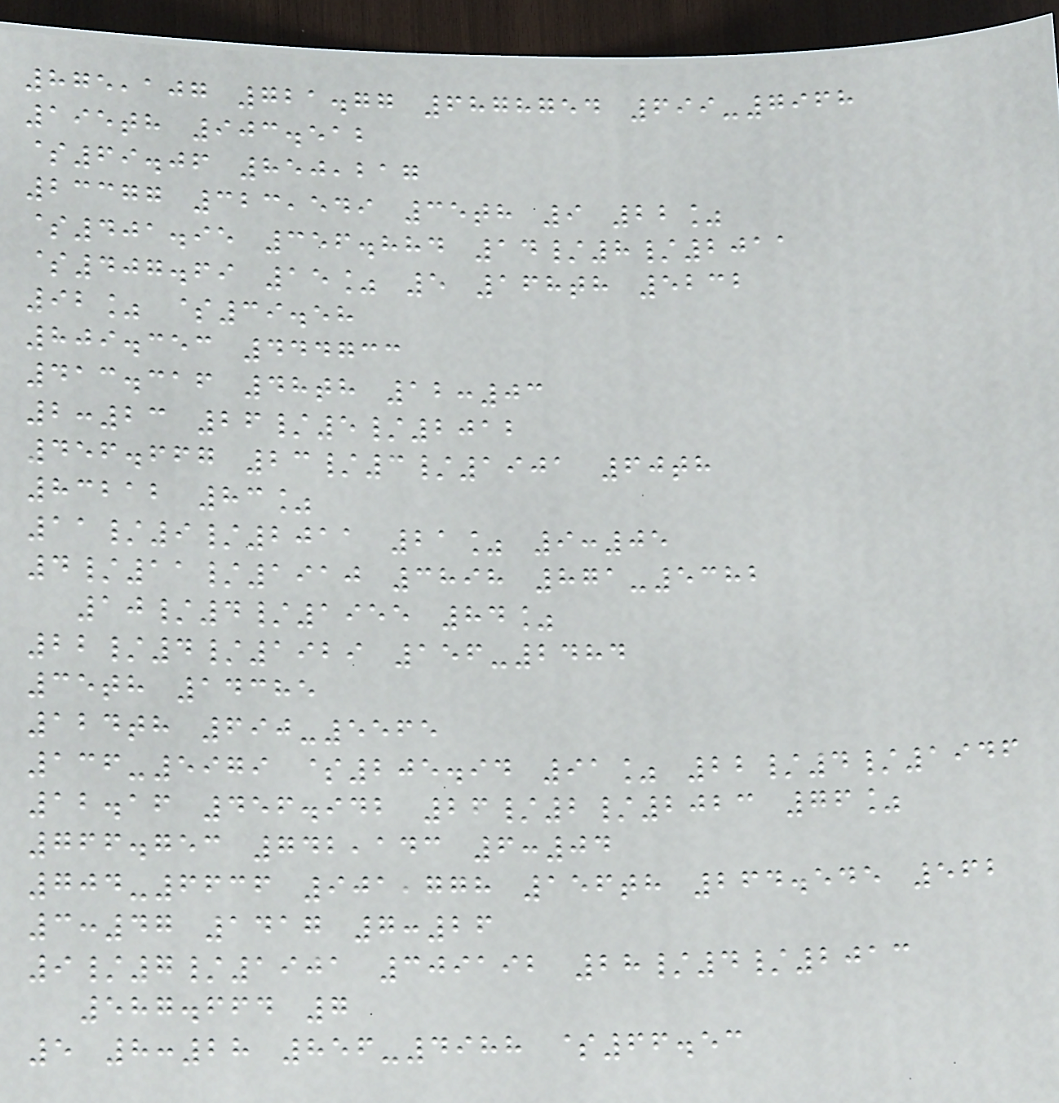875,107 721.77 6878754 699-7968
195th 903.512
$69.06 850,217
23377 323,549 35th 9 22%
$401.95 356.884 14/8/2011
$407.69 15% 5 168th 5232
92% $39.58
809.353 444733
413.316 48th 12:03
2:23 26/5/2012
456.667 23/3/1901 60th
83212 83%
11/9/2011 21% 9:05
4/11/1910 3898 871-5382
10/4/1955 84%
22/4/1929 156-2484
35th 14385
124th 690-5565
136-5979 $205.94 91% 22/4/1946
12.16 456.942 26/2/2023 76%
766.753 742,143 6:04
704-6636 901,778 156th 264.545 562
3:47 1417 7:26
9/7/1901 309192 28/4/2013
587.664 7
5 8:28 856-4988 $66.53
